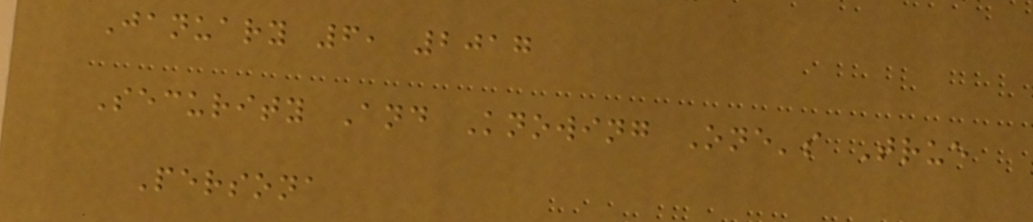January 6, 2017
Security And Knowing One's True
Persona
